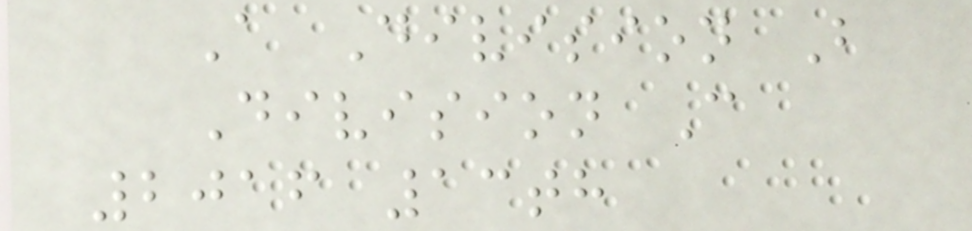A Division B
Division C
2016 13th
